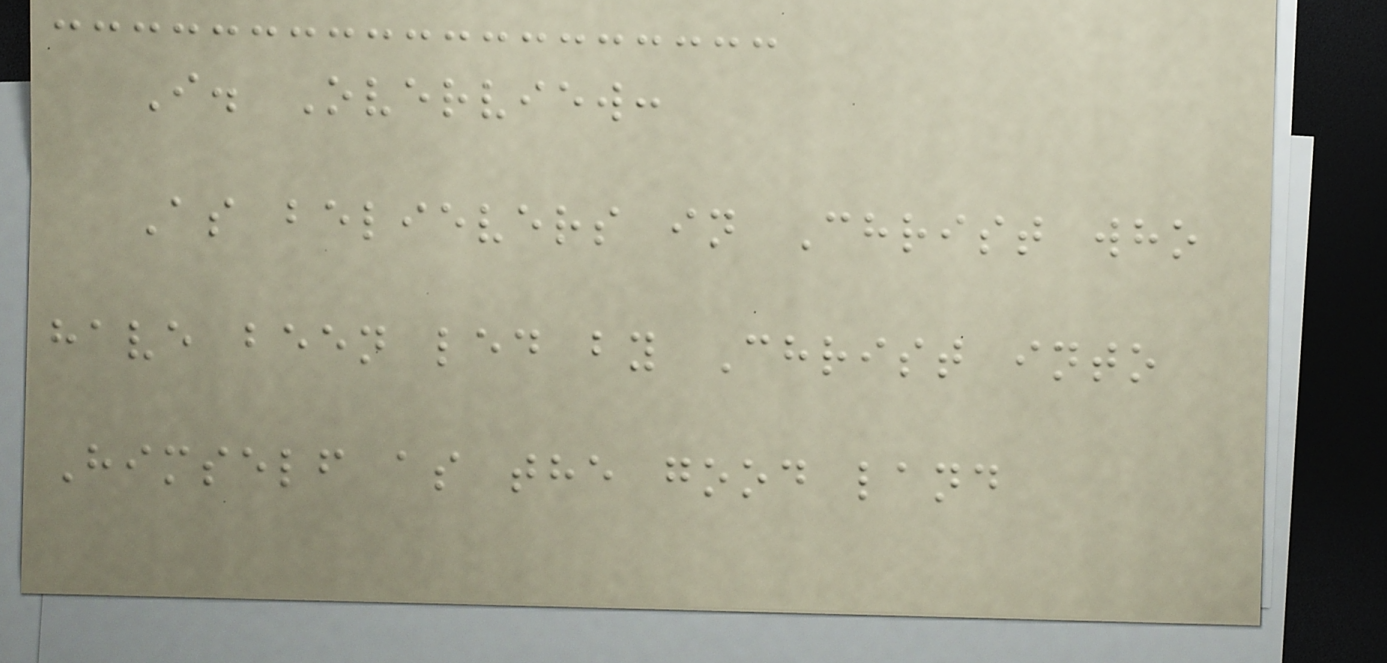I. Overview:
As believers in Christ who
have been led by Christ into
Himself as the good land
